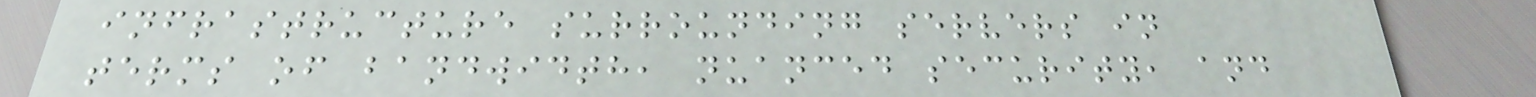infrastructure surrounding servers in
terms of bandwidth, nuanced security, and
